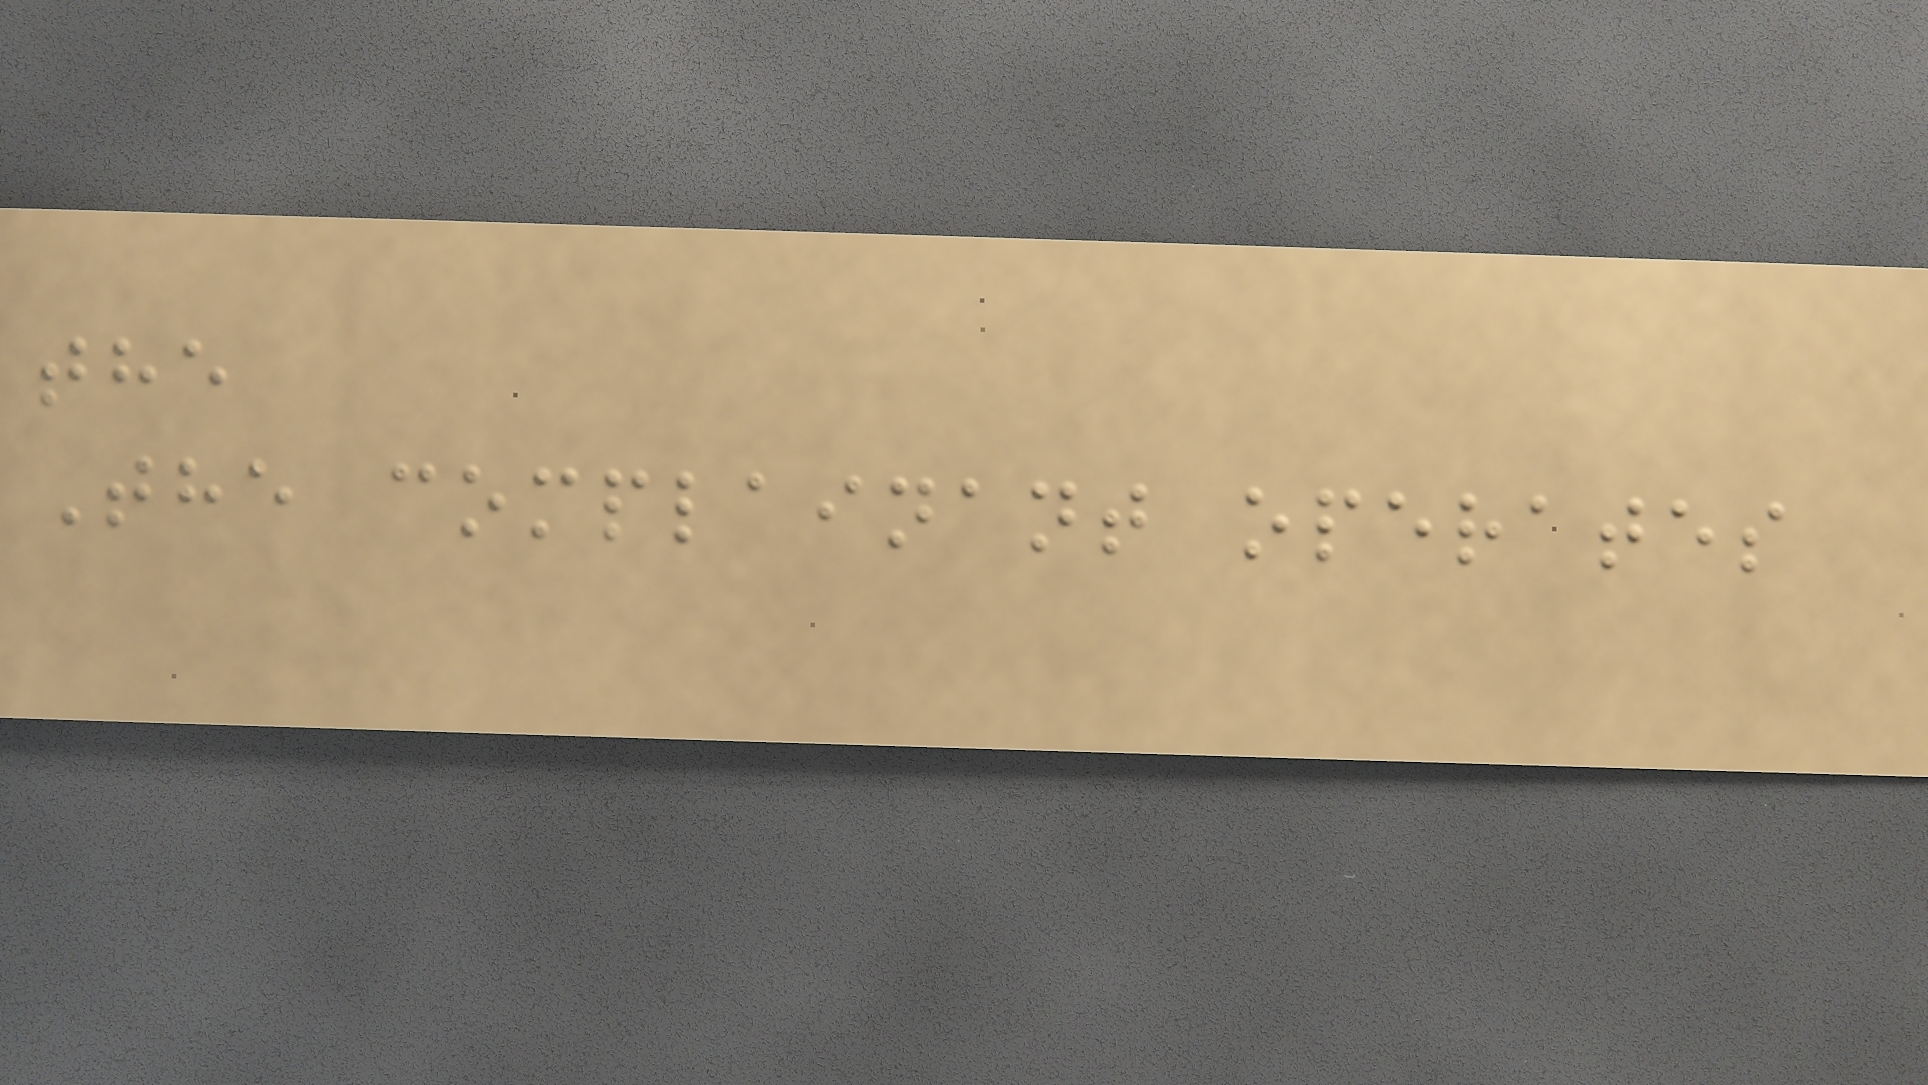the
The complainant operates
